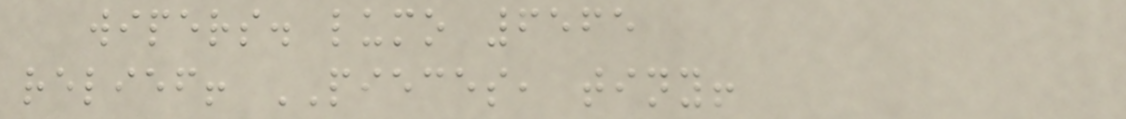wipers. lumo 6565
relief! PIECES, tiny!
